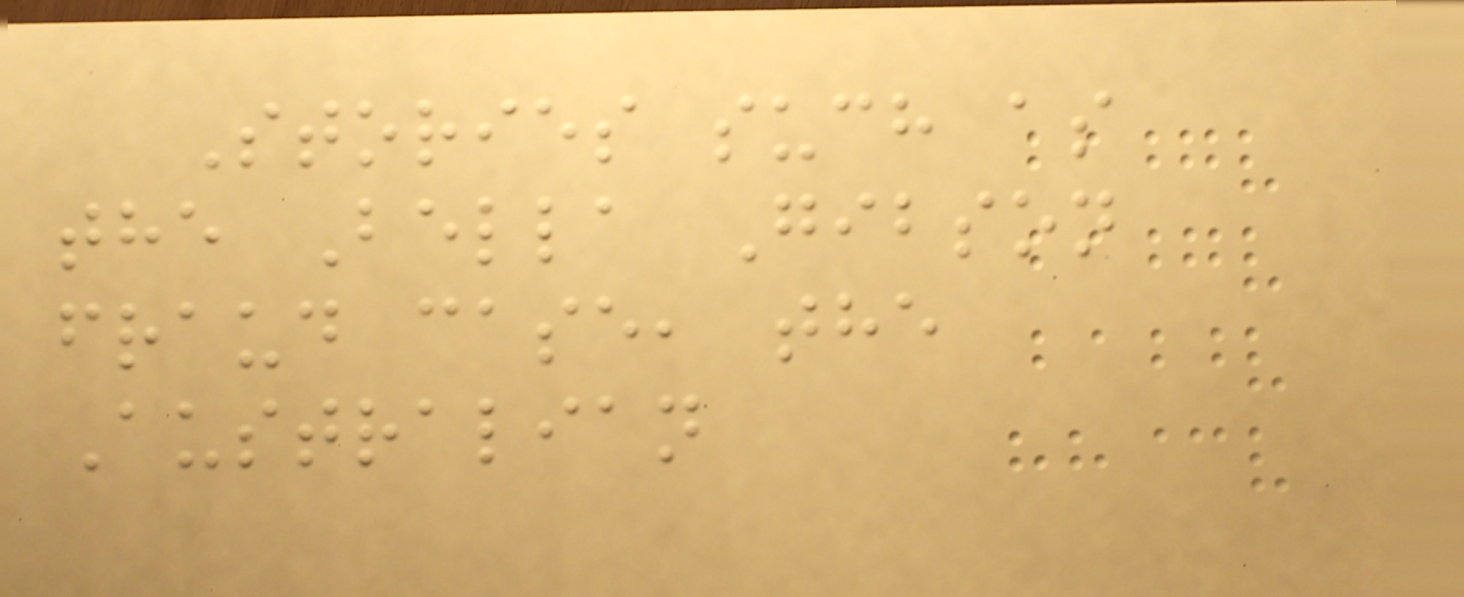Stories such as
the Bella Gibson
fraud case, the
Australian
